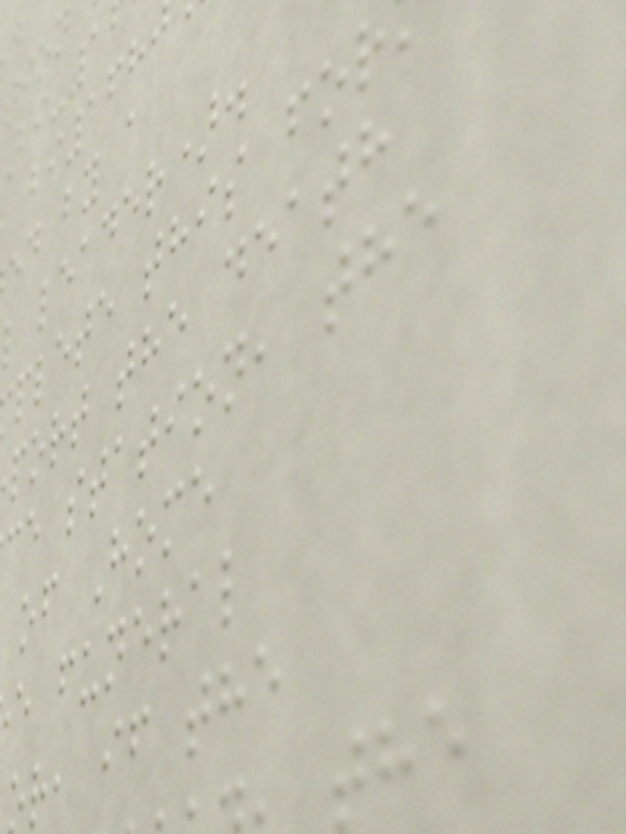ed by a
l leader).
plete this for
port the death
ce station, the
of Home
e funeral
or, if the
